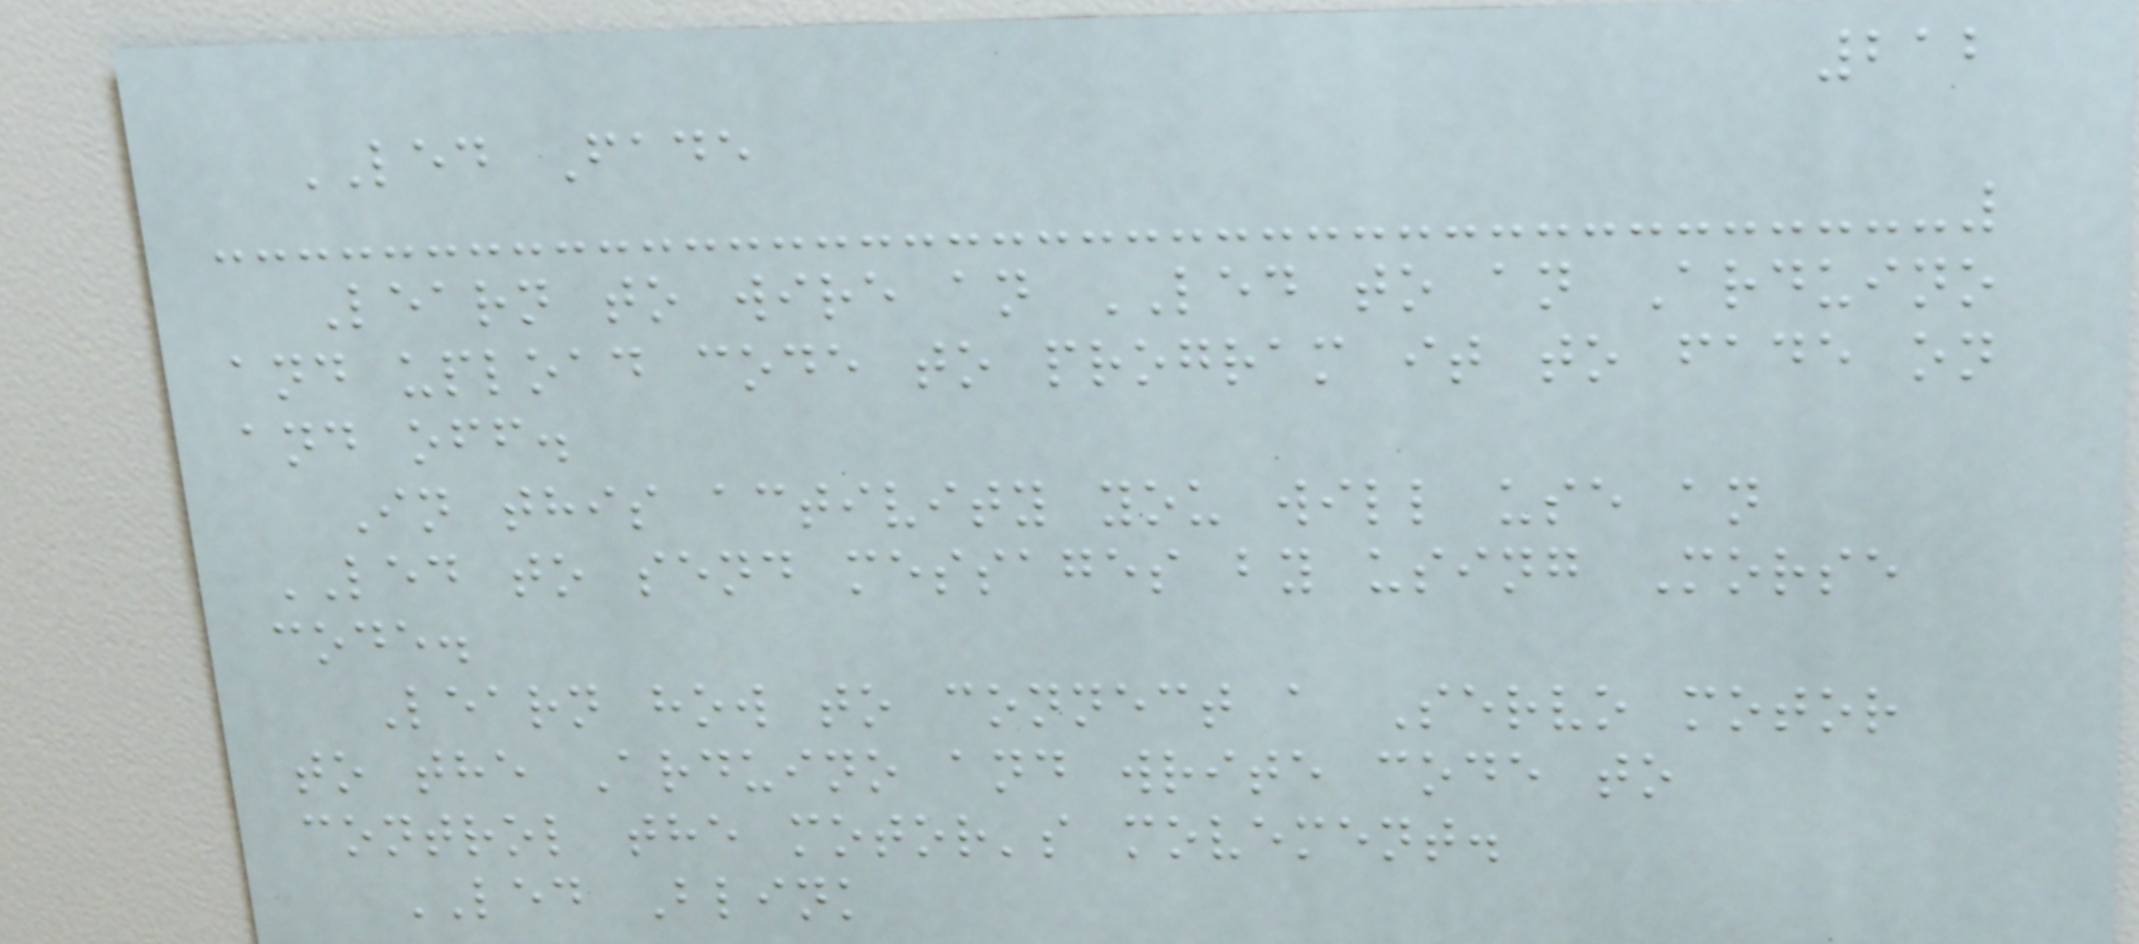212
LED Fade
Learn to wire an LED to an Arduino
and upload code to program it to fade on
and off.
In this activity you will use an
LED to send messages by using Morse
code.
Learn how to connect a Servo motor
to the Arduino and write code to
control the motor's movement.
LED Blink
